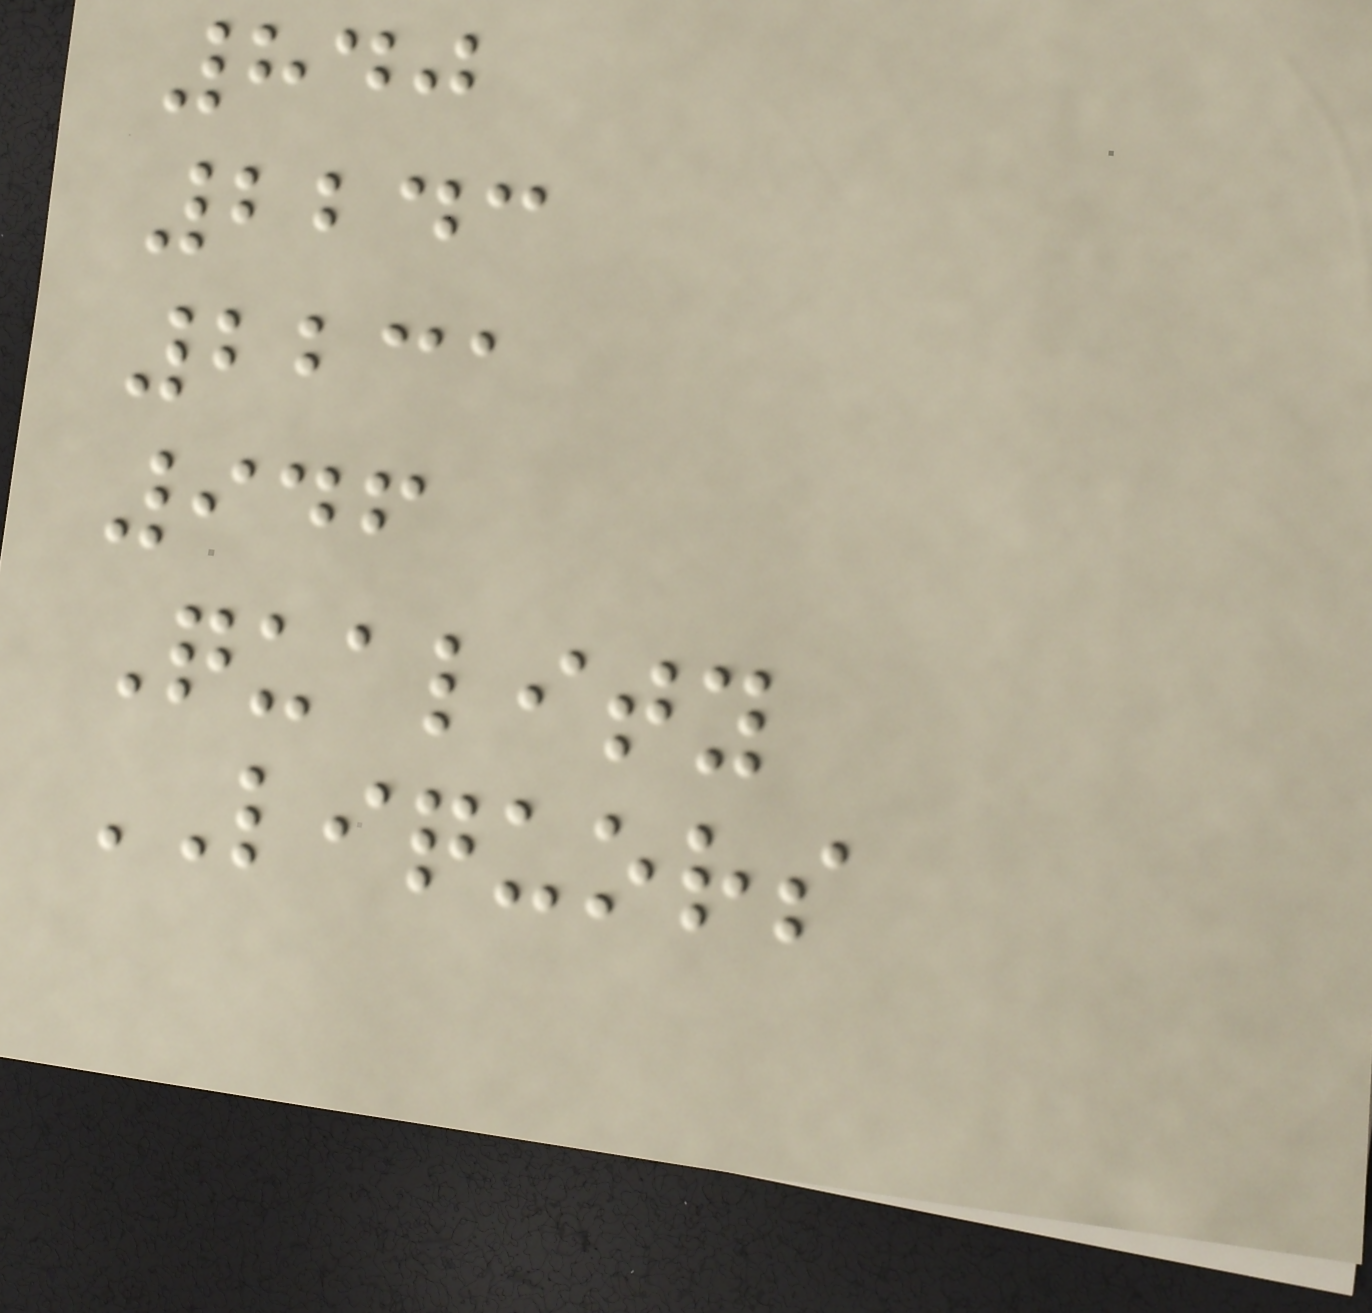840
2243
2231
946
Quality
LIQUORS
